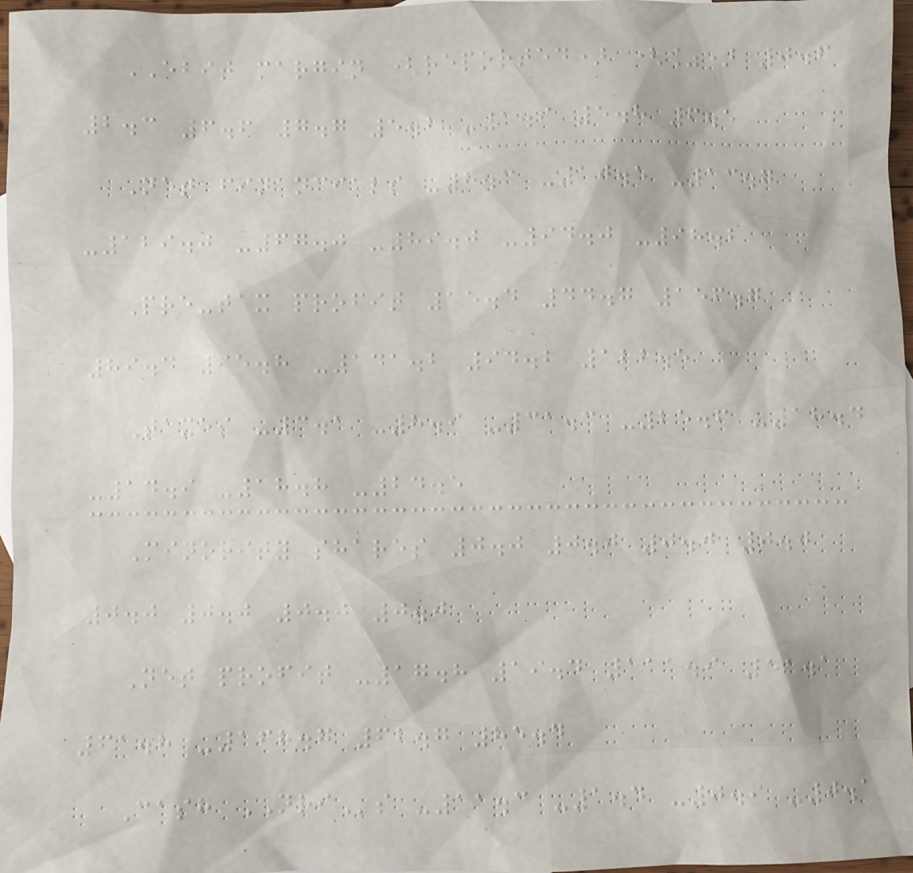EBIT margin (reported) (%) 0.6
2.3 6.6 7.7 5.2 -1.9 5.8 6.5
Net financials -8.3 -10.5 -13.7
-129.0 -67.0 -89.0 -94.0 -98.2
Pre-tax profit 15.4 44.7 156.7
89.4 95.8 -141.2 94.2 122.5
Taxes -3.1 -8.9 -31.3 -25.6 -18.4
-14.9 -18.8 -24.5
Minority shares 0.0 0.0 0.0 0.0
0.0 0.0 0.0 0.0
Net profit -17.8 19.4 111.9 51.1
61.8 -168.7 62.7 85.4
Cash NRIs -11.3 -1.4 -0.9 -0.1
